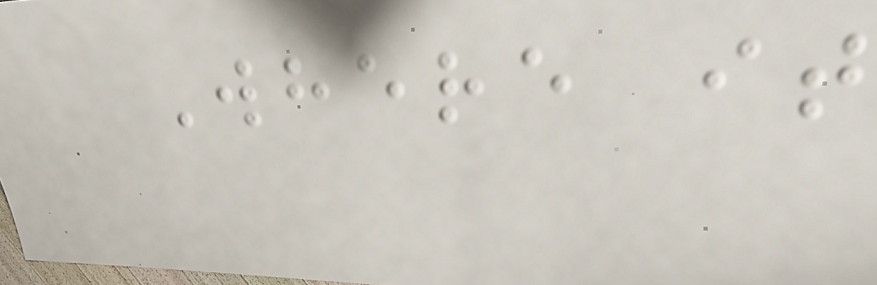Where it
